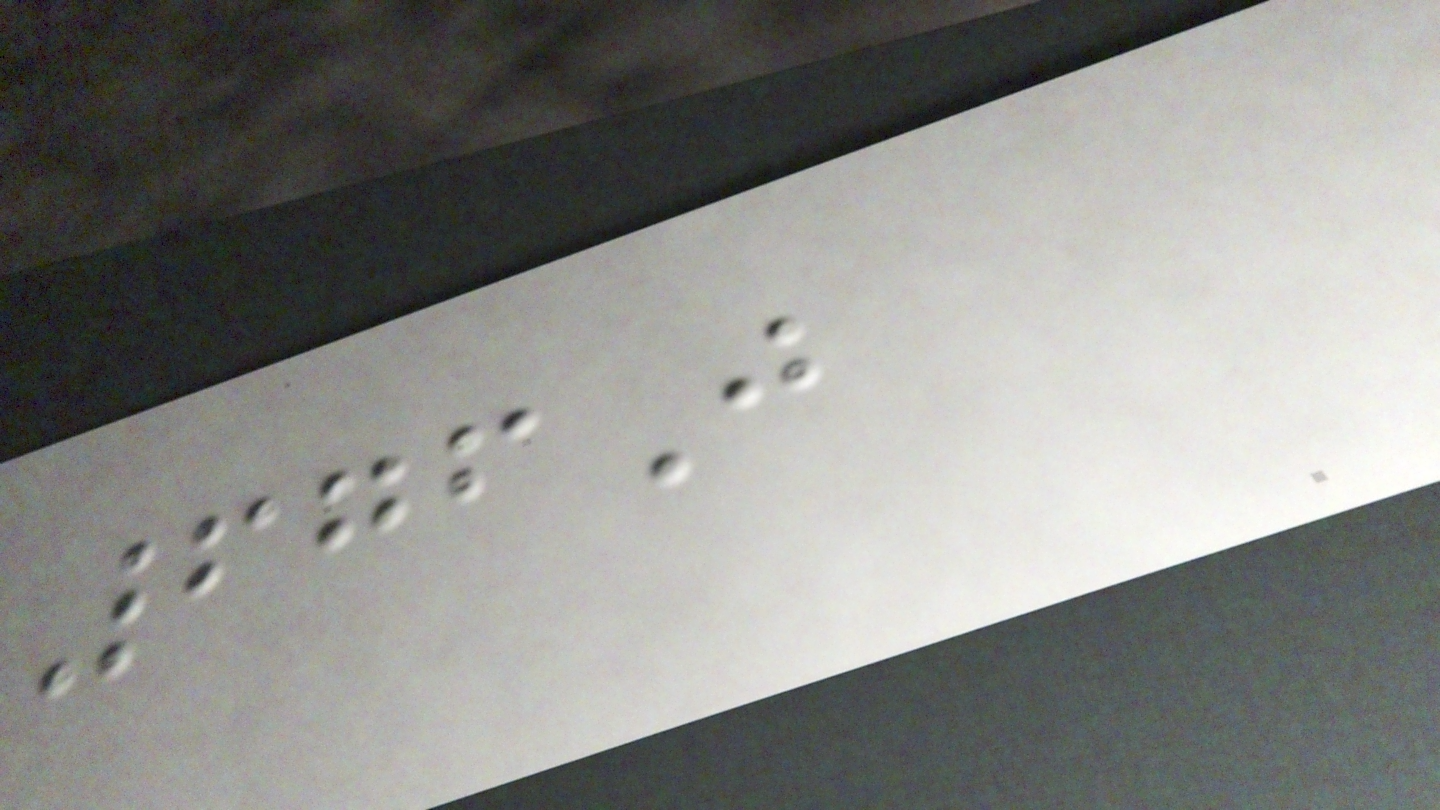676J
